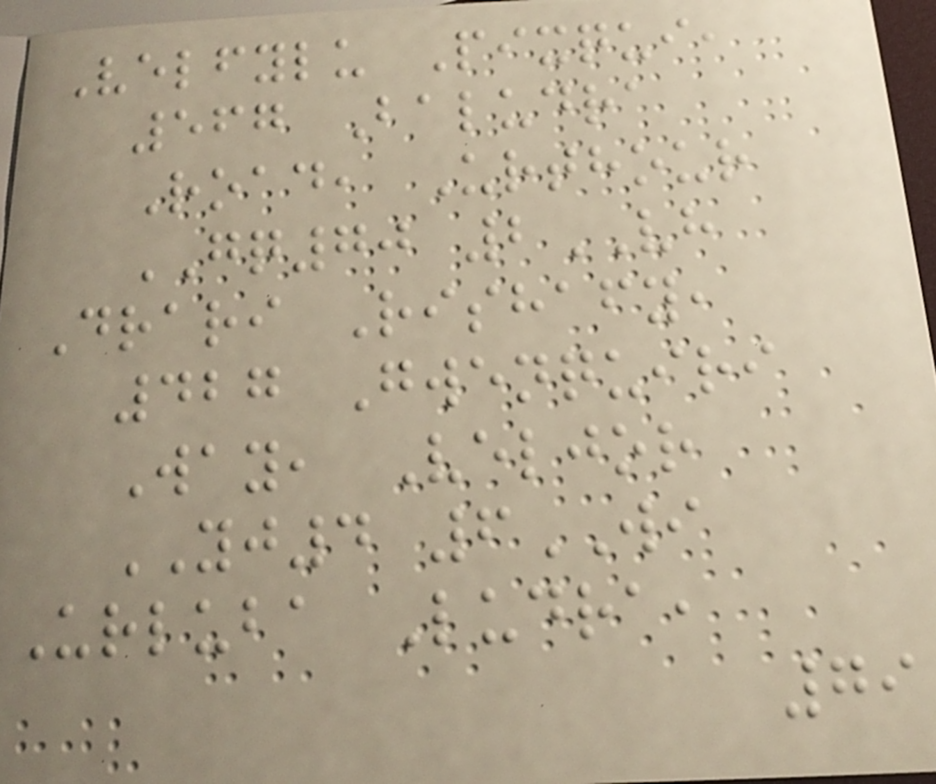Velfylu Pixqui,
567 Baludra
Road, Urthour
GQ70 2VH
Drari Rishafy,
427 Gwenquiri
Way, Veljor
YJ4 6WI
Urluba Ludra,
79
